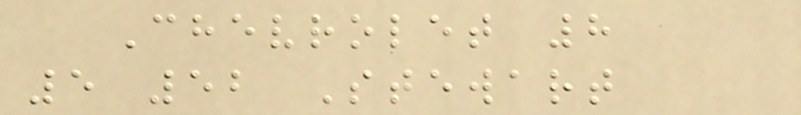Chevrolet 8
5 52 Stewart
